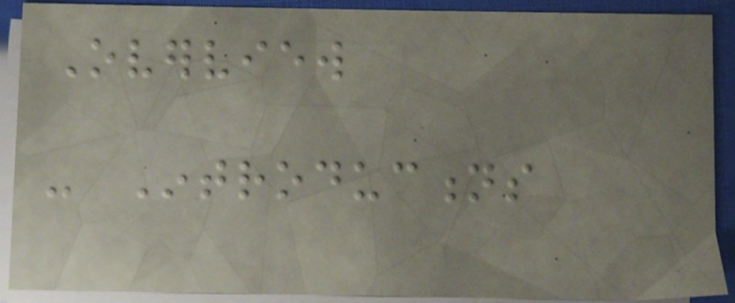Overview
- Introductions
